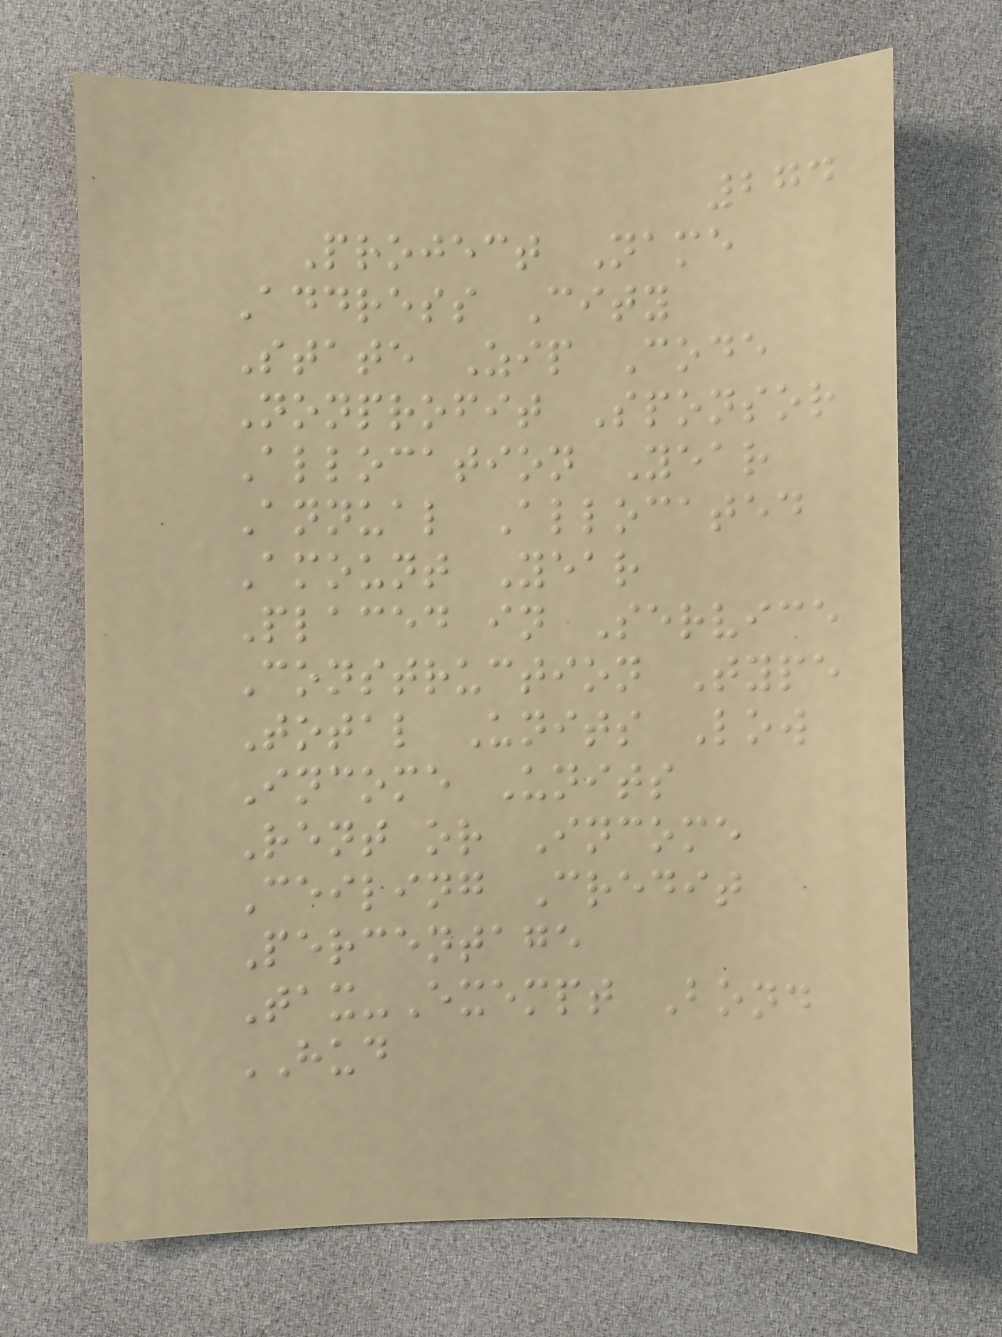274
Project Name
Address City
State Zip Code
Nonprofit Sponsor
Allocation Year
Annual Allocated
Amount Year
Placed in Service
Construction Type
Total Units Low
Income Units
Rent or Income
Ceiling Credit
Percentage
Tax-Exempt Bond
HUD
